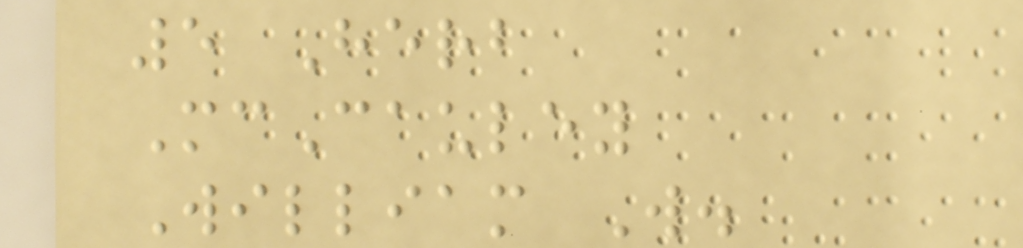5 Herb
McCauley
William W.
